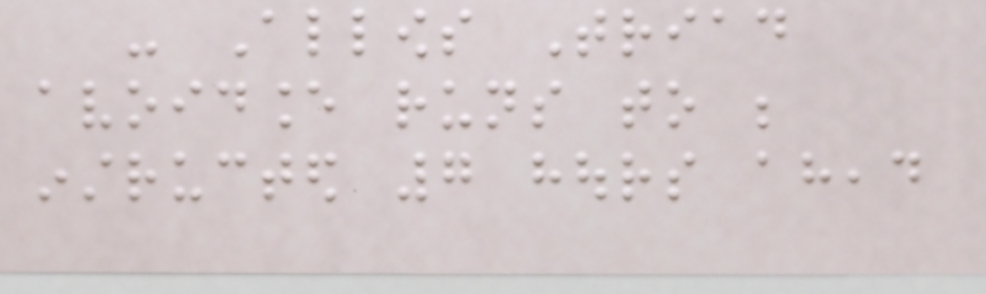- Allows Triad
avoidance runs to be
instructed 7 hours ahead
